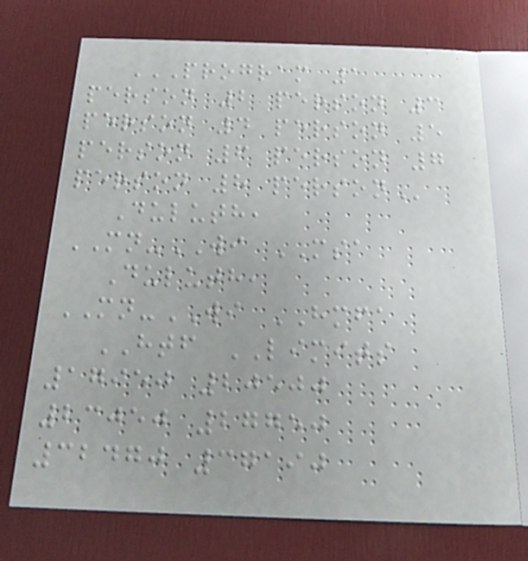PROGRAM 1
PERSON 2 PERSON 3
PERSON 4 PERSON 5
PERSON 6 PERSON 7
PERSON 8 PERSON
Duluth,
MN-WI MSA
Duluth,
MN-WI HMFA
HTF LIMITS
17950 20500
23050 27750
32470 37190
